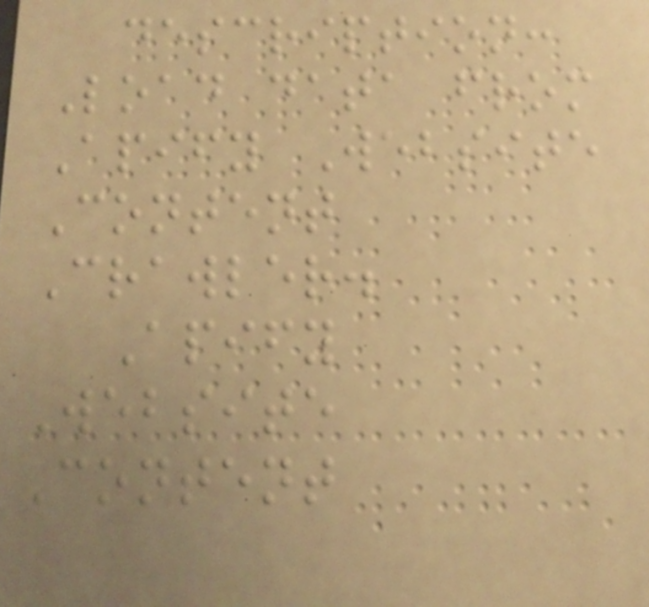description:
Load data from
Apify Website
Content
Crawler.
Apify
Website
Content
